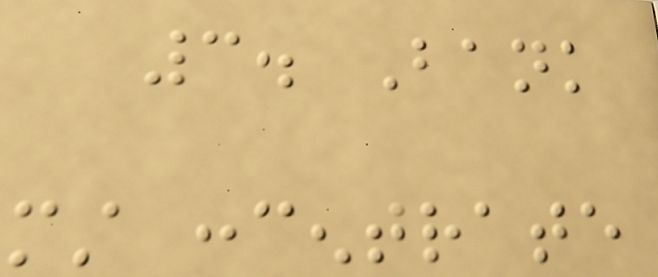3. Bank
must concentrate
